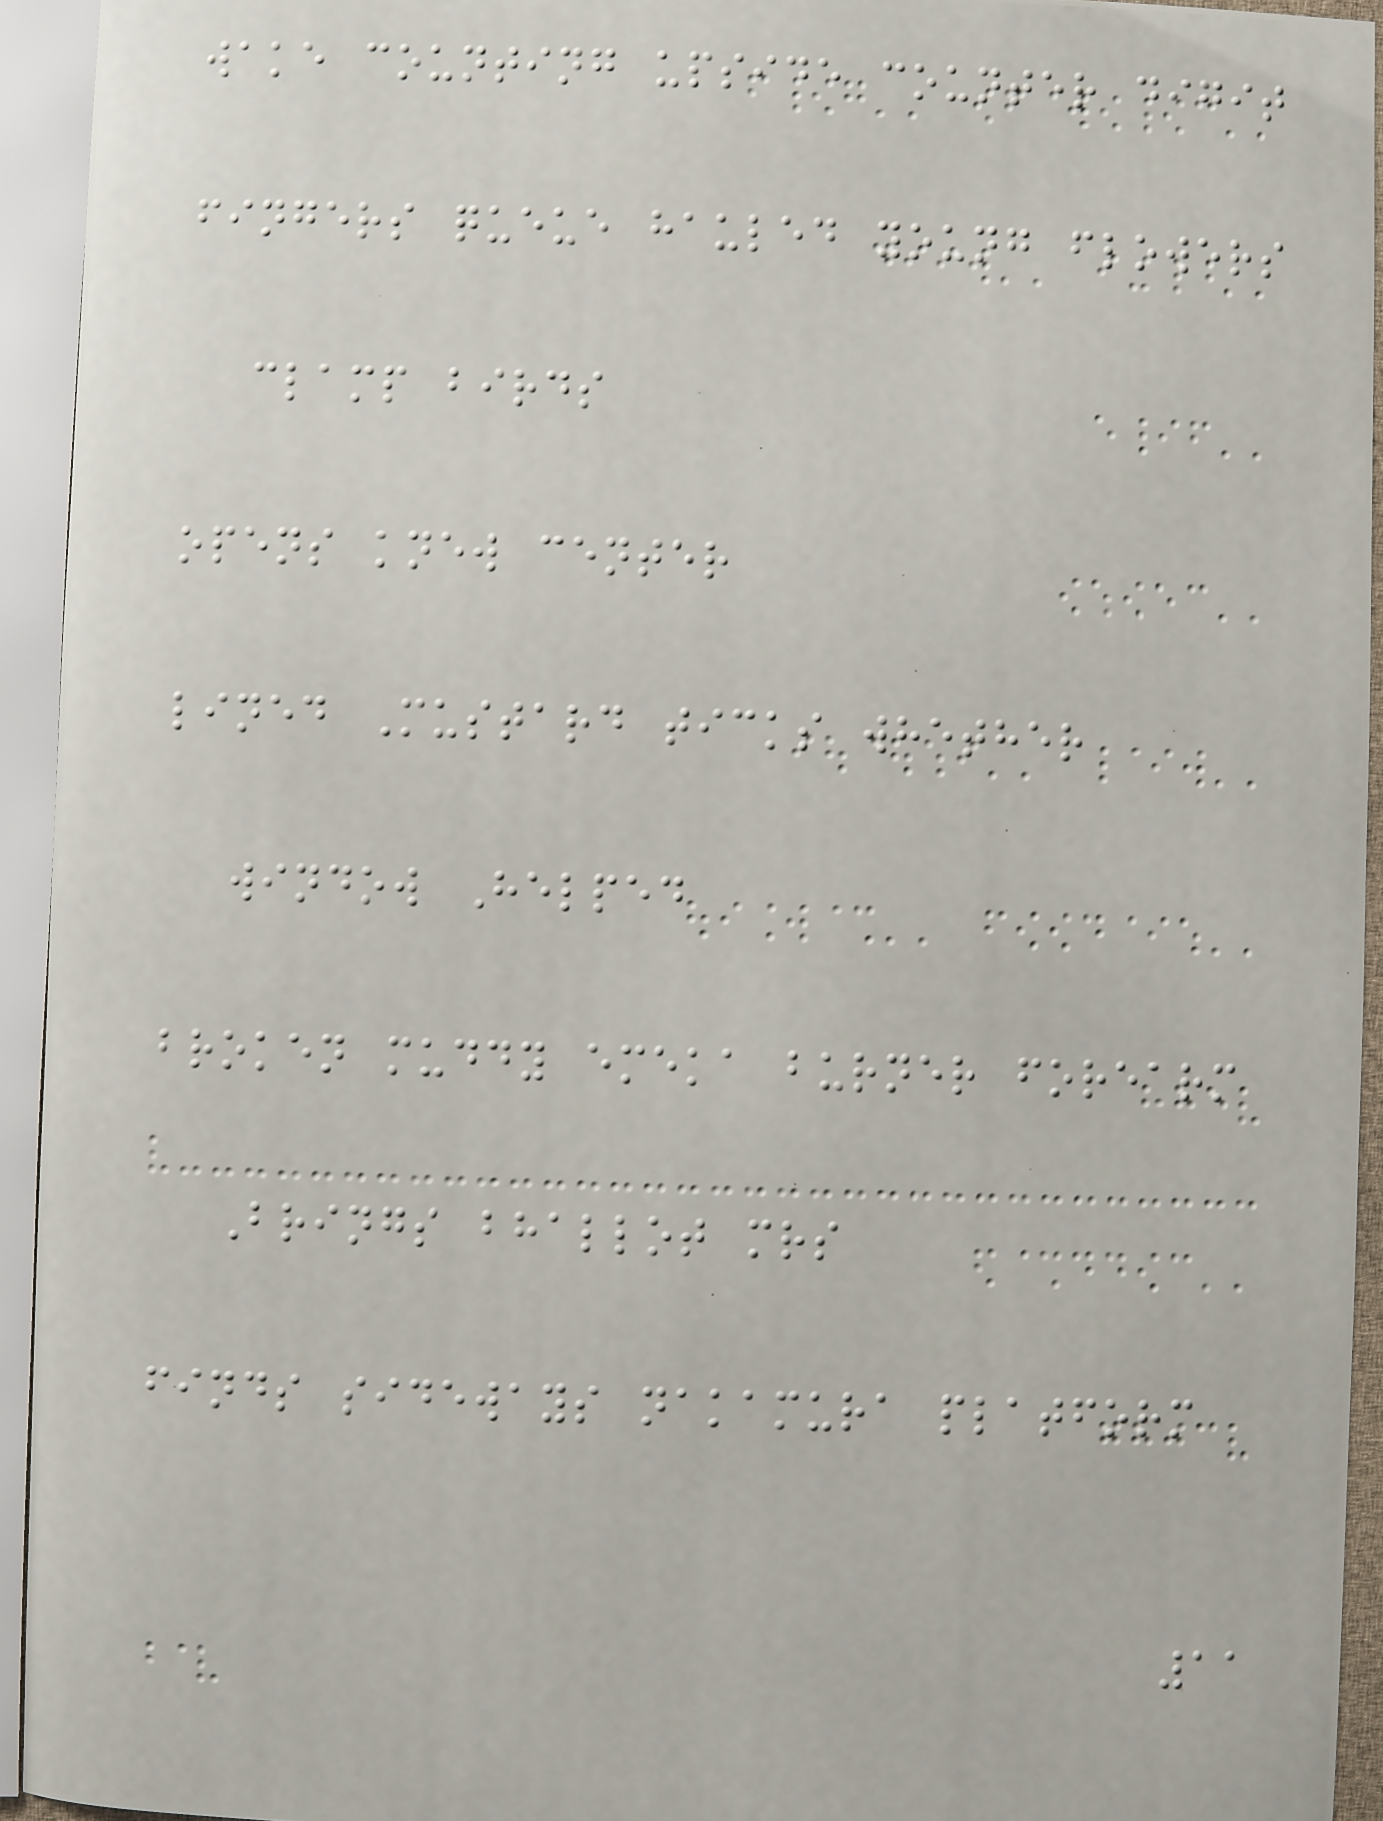wake counting upside counter digit
fingers queue hauled young flowers
clamp birds
opens knew center
lined Mustard ticks whether
window Helped
broken muddy emeka burner forearm
Brings bhallot mrs
finds sideways nakamura platform
11
